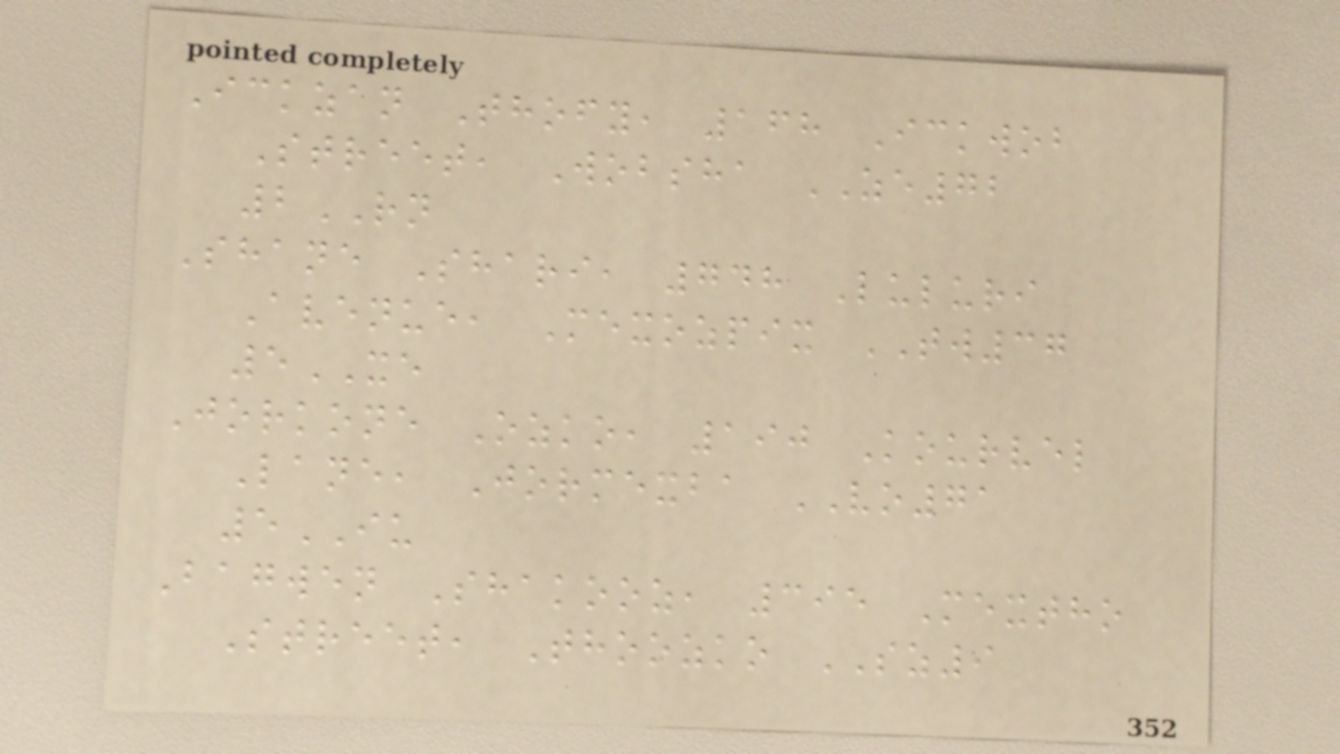Ickzan Thofy, 168 Ickwob
Street, Wobsha ZE72
2RN
Shane Shari, 748 Luluri
Avenue, Mexozpix TW37
5XE
Jorkone Ozko, 190 Kourvel
Lane, Jormexba VO71
5IU
Bagwen Shakooz, 395 Mextho
Street, Thoozko SZ9
